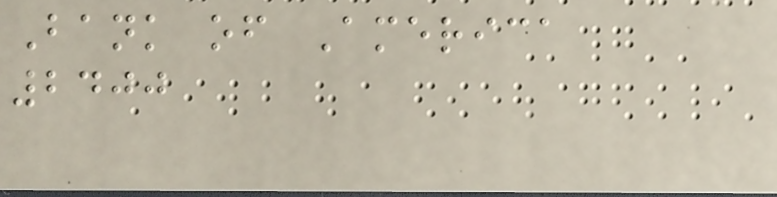Bank of America
2400
